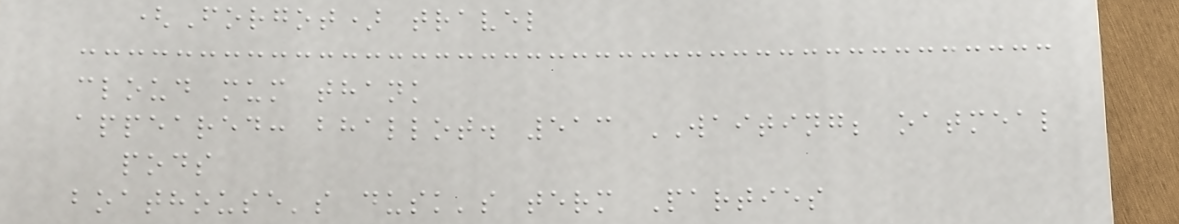(Forgot) travel
cloud mum thank
appeared: bhallot. 513 WAITING; oatmeal
pods
boathouse's dusk's term Parties
